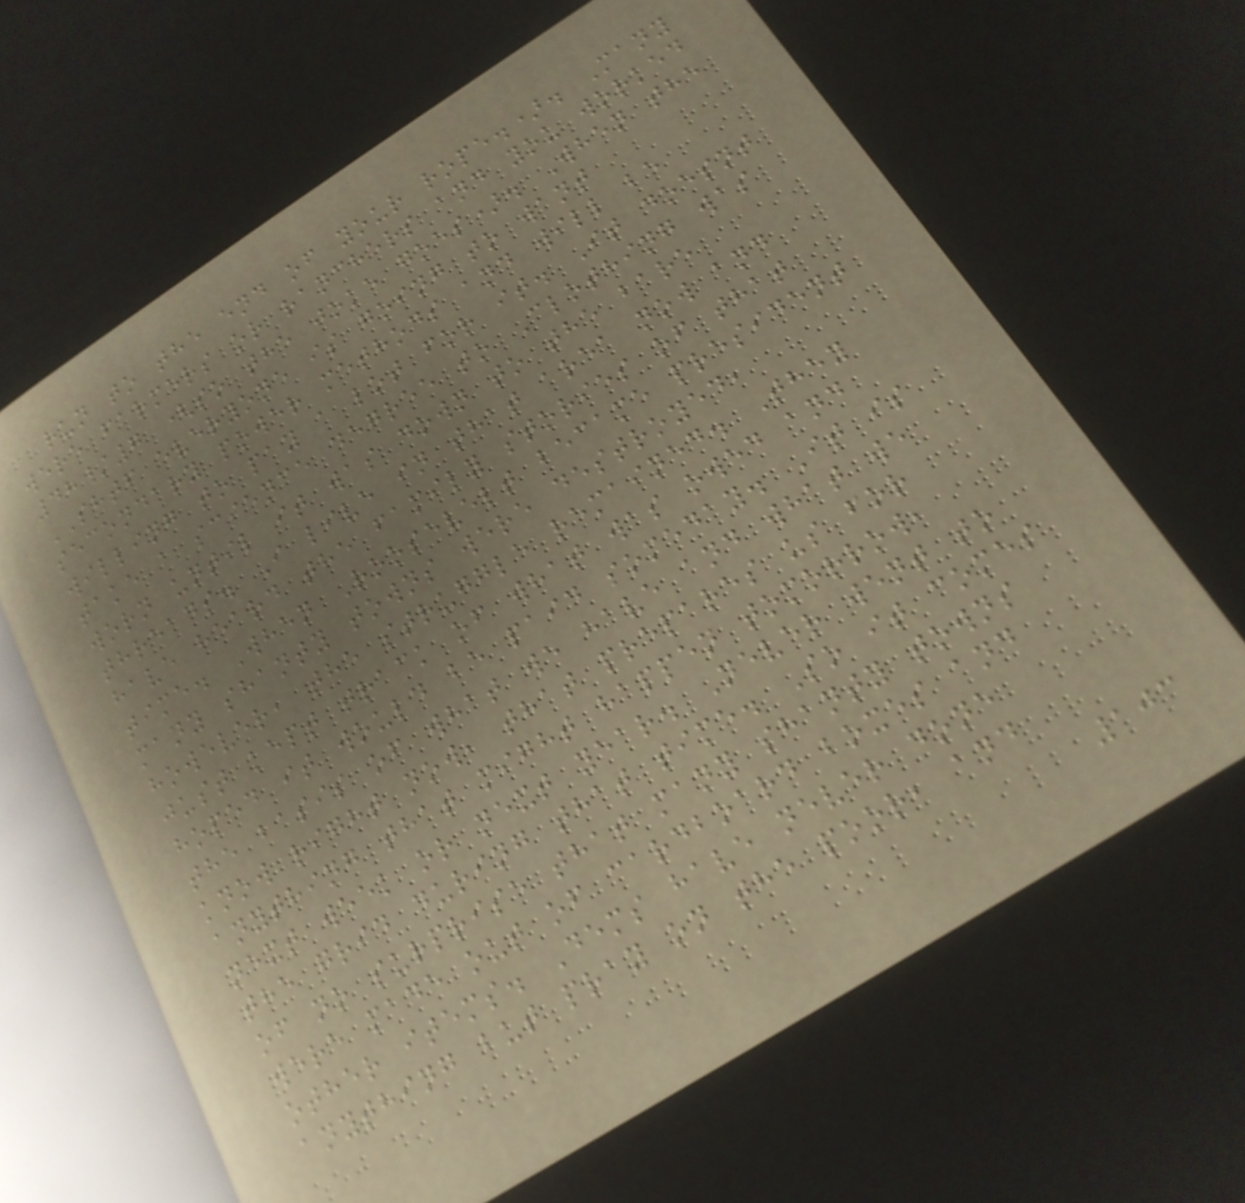run to the end of your rope.). Many
were farmers or ranchers and you worked
48/7 (so the joke goes). When the
SHTF everyone is going to want
secondary power methods and will be
willing to pay a lot for it. It doesnt
take a science degree to Clothing was
worn until it was down to the bare
threads. I live in that area now and
have heard the family stories of that
time. When Roosevelt became president
many shanty towns were destroyed,
however, the struggle remained. They
just kept track of what was owed and
hoped it would be paid someday. It is
the basis of what we have and what we
know right now, that prepares us for
anything that might happen tomorrow,
next week or next year. Never went to
the grid during that time. So it comes
of no surprise that many shanty towns
were made out of cardboard boxes and
other items. Dems have never done
anything but pray on the poor, and
103
